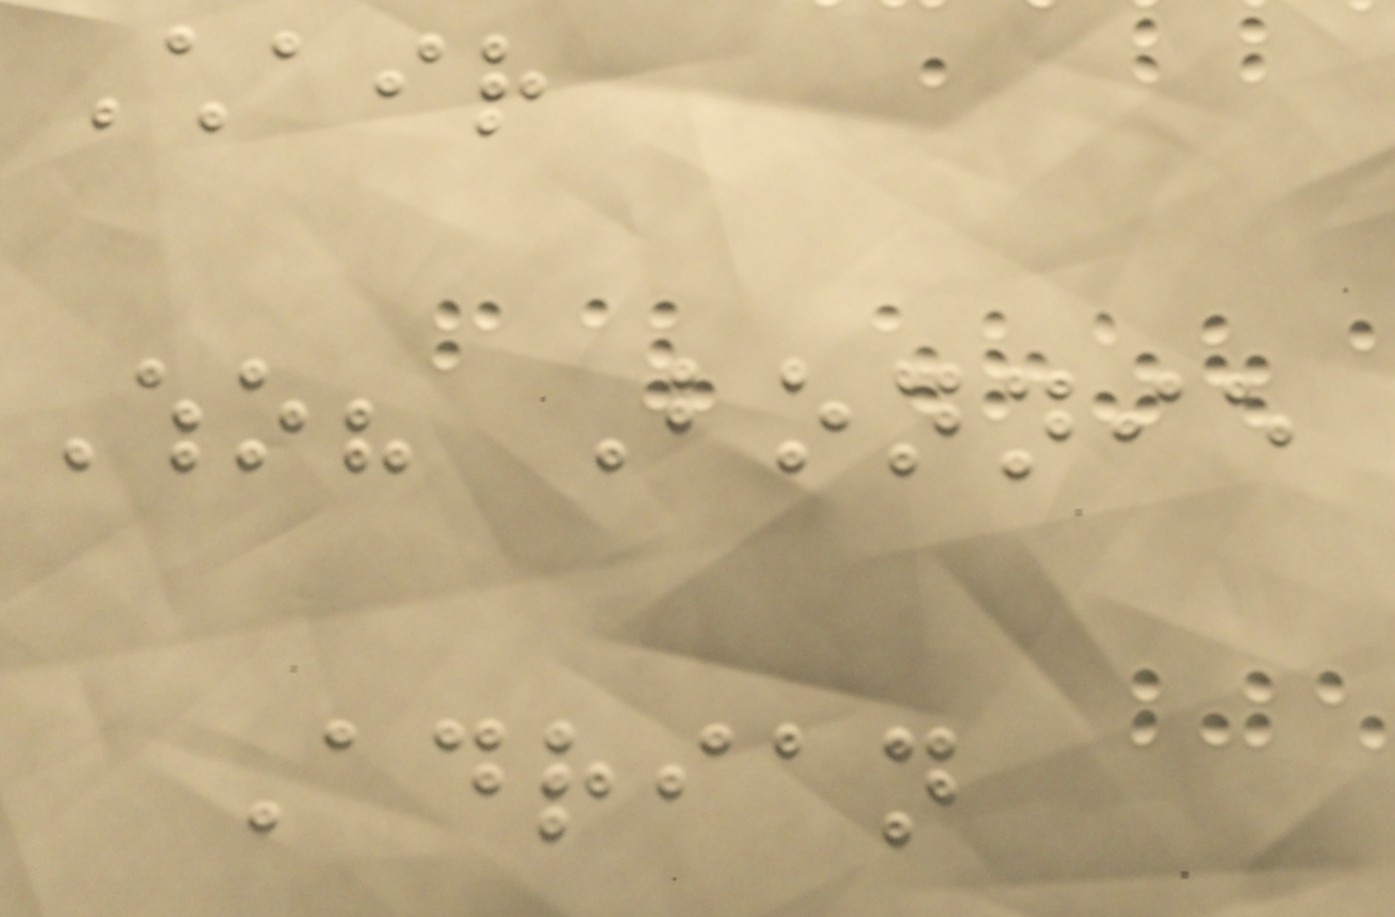Chair
Who? Bonnie
Adrian
